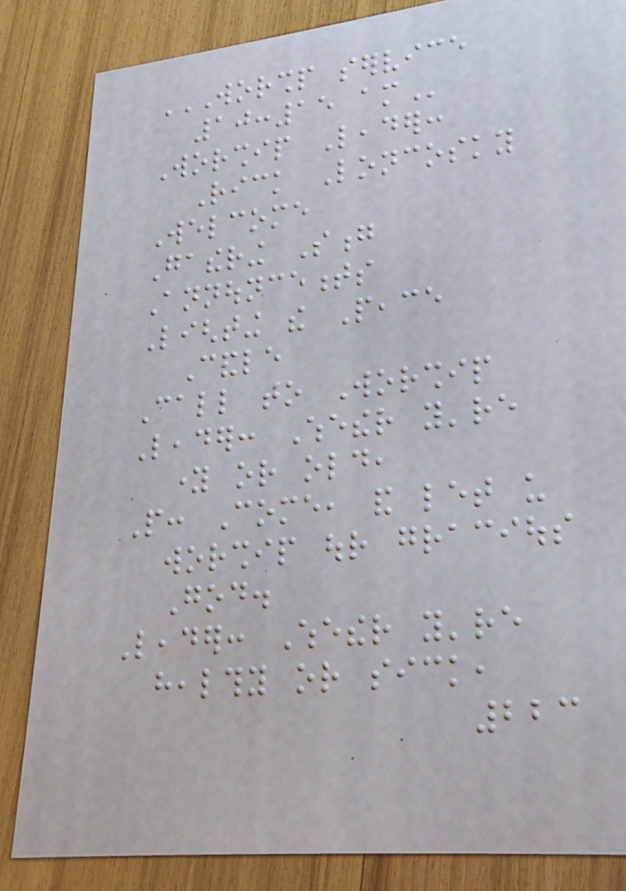WORSHP SERVICE
10:15 AM
Worship Leader:
Rick Loncosky
Welcome
Gathering Song
Announcements
Lighting the Peace
Candle
Call to Worship
Leader: Whether you're
young or old,
People: Come, and let us
worship our gracious
God.
Leader: Whether you're
healthy or sick,
223
